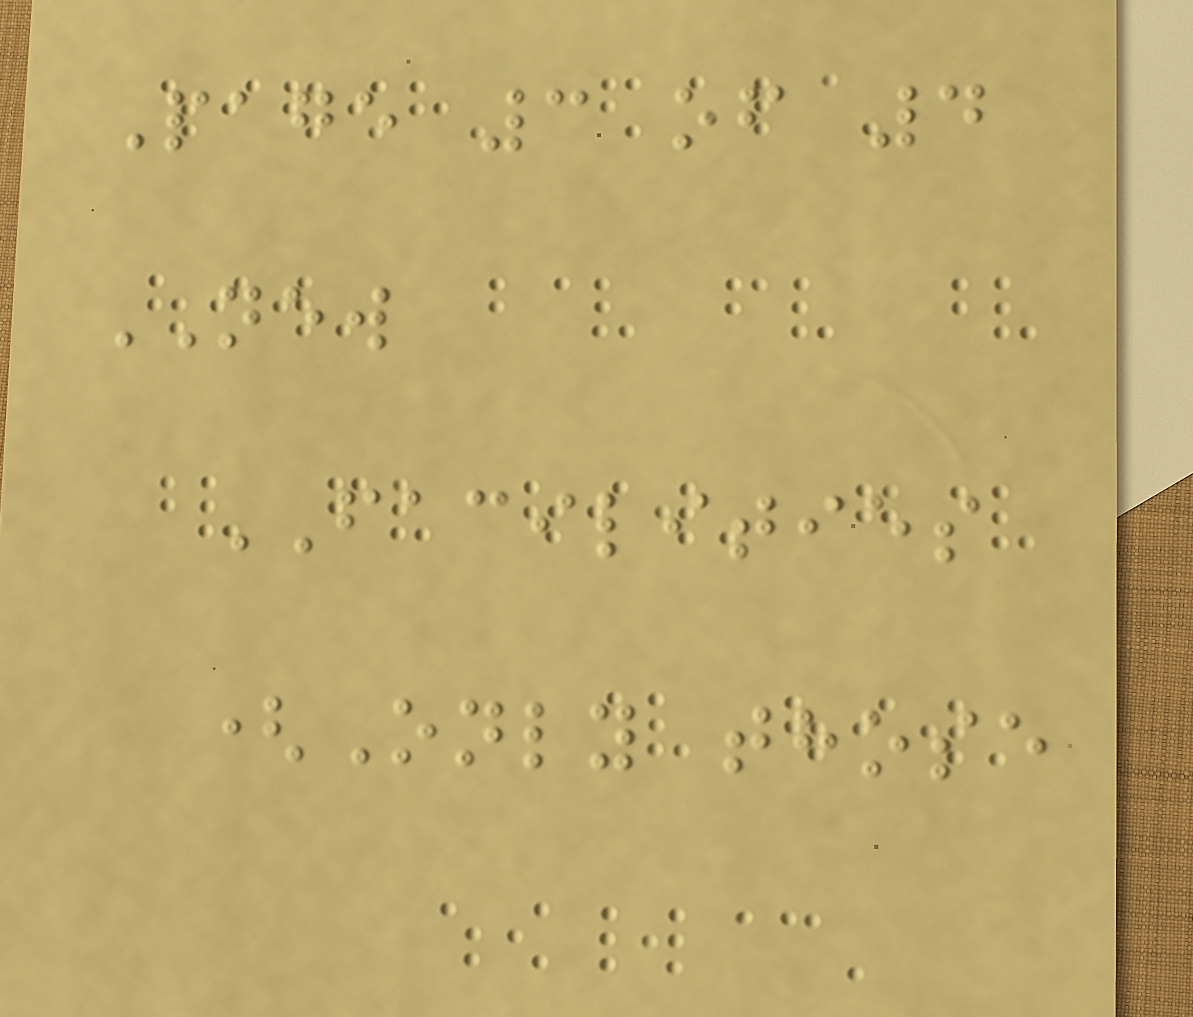Page 3 of 4
NEW
FACILITIES
(Only those
